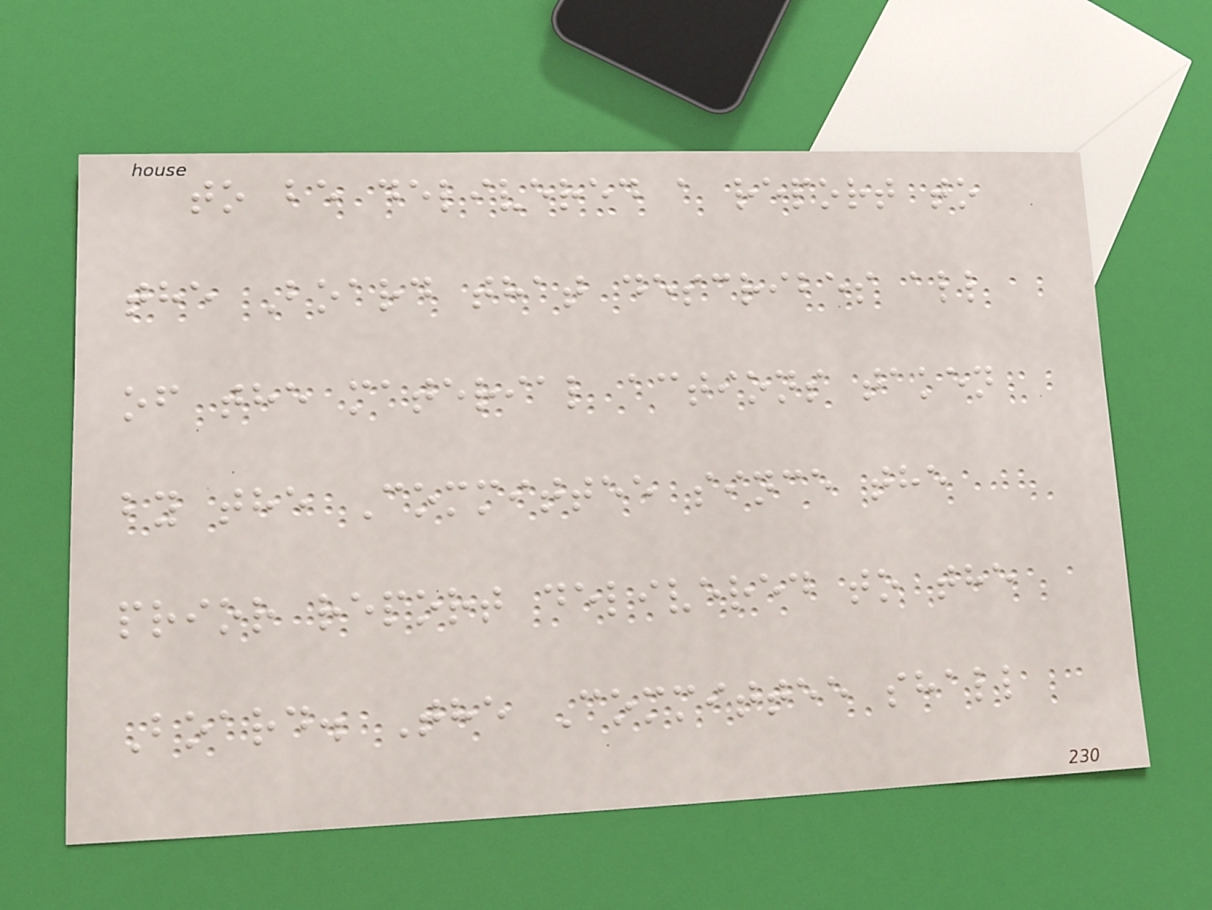to be delivered a report to
the Board that describes all
of the material actions taken
by the Committee since the
prior report delivered to the
Board. The Committee shall
